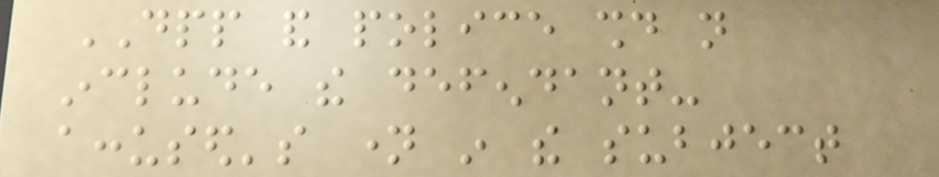DPP and police should not
include the defendant-
accused's name in the subject
